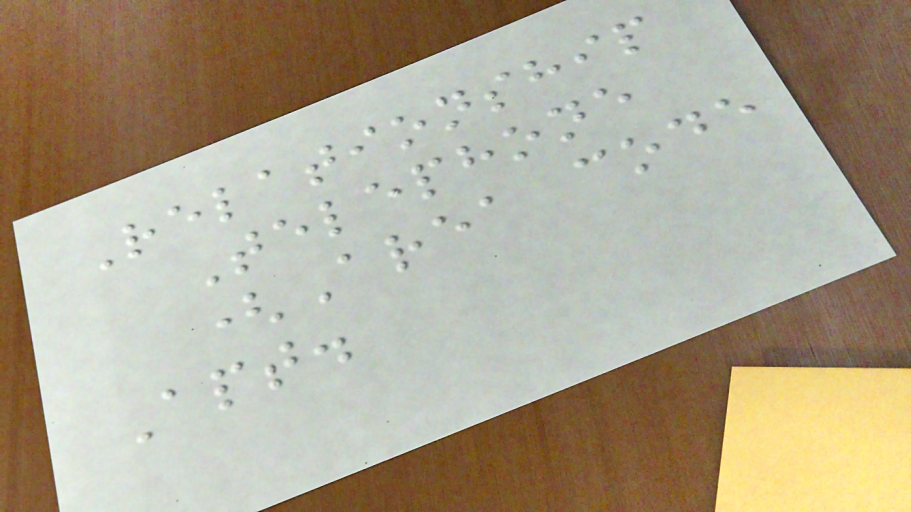Relationship
Telephone
(Area code
Apt.
